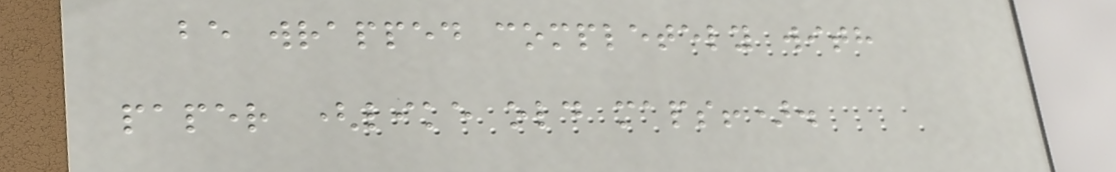be wrapped completely with
paper (like old maps!).
